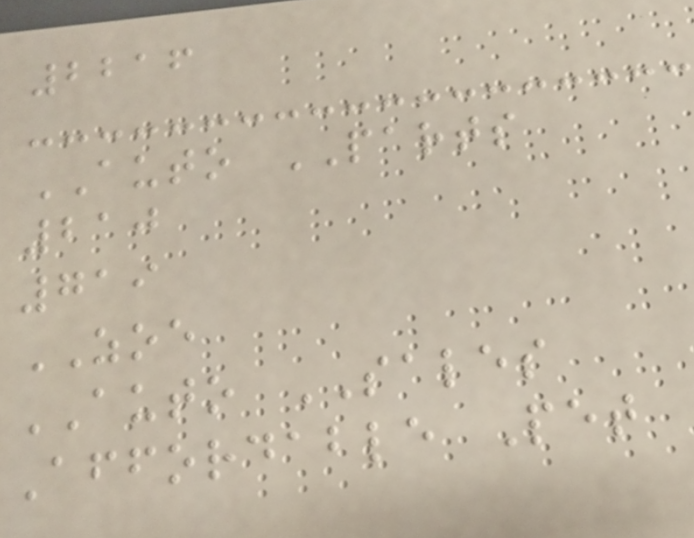2216
AUTO PARTS
210
719
ZOE
AUTO SALES
Affordable Pet
